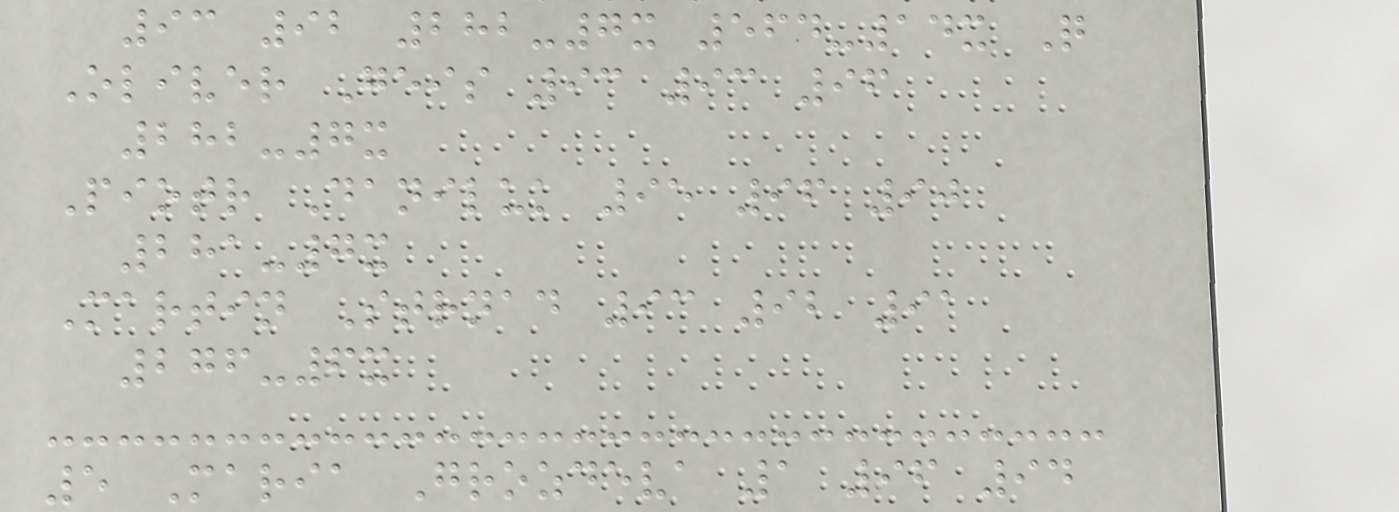93 92 282-7x 564-14x Q
Oliver Geis 93 93 96
282-7x
Piotr Daniluk 95 96 90
281-7x
Martin Strnad 93 92 91
276-6x
5 Maria Grozdeva 1 96 94
